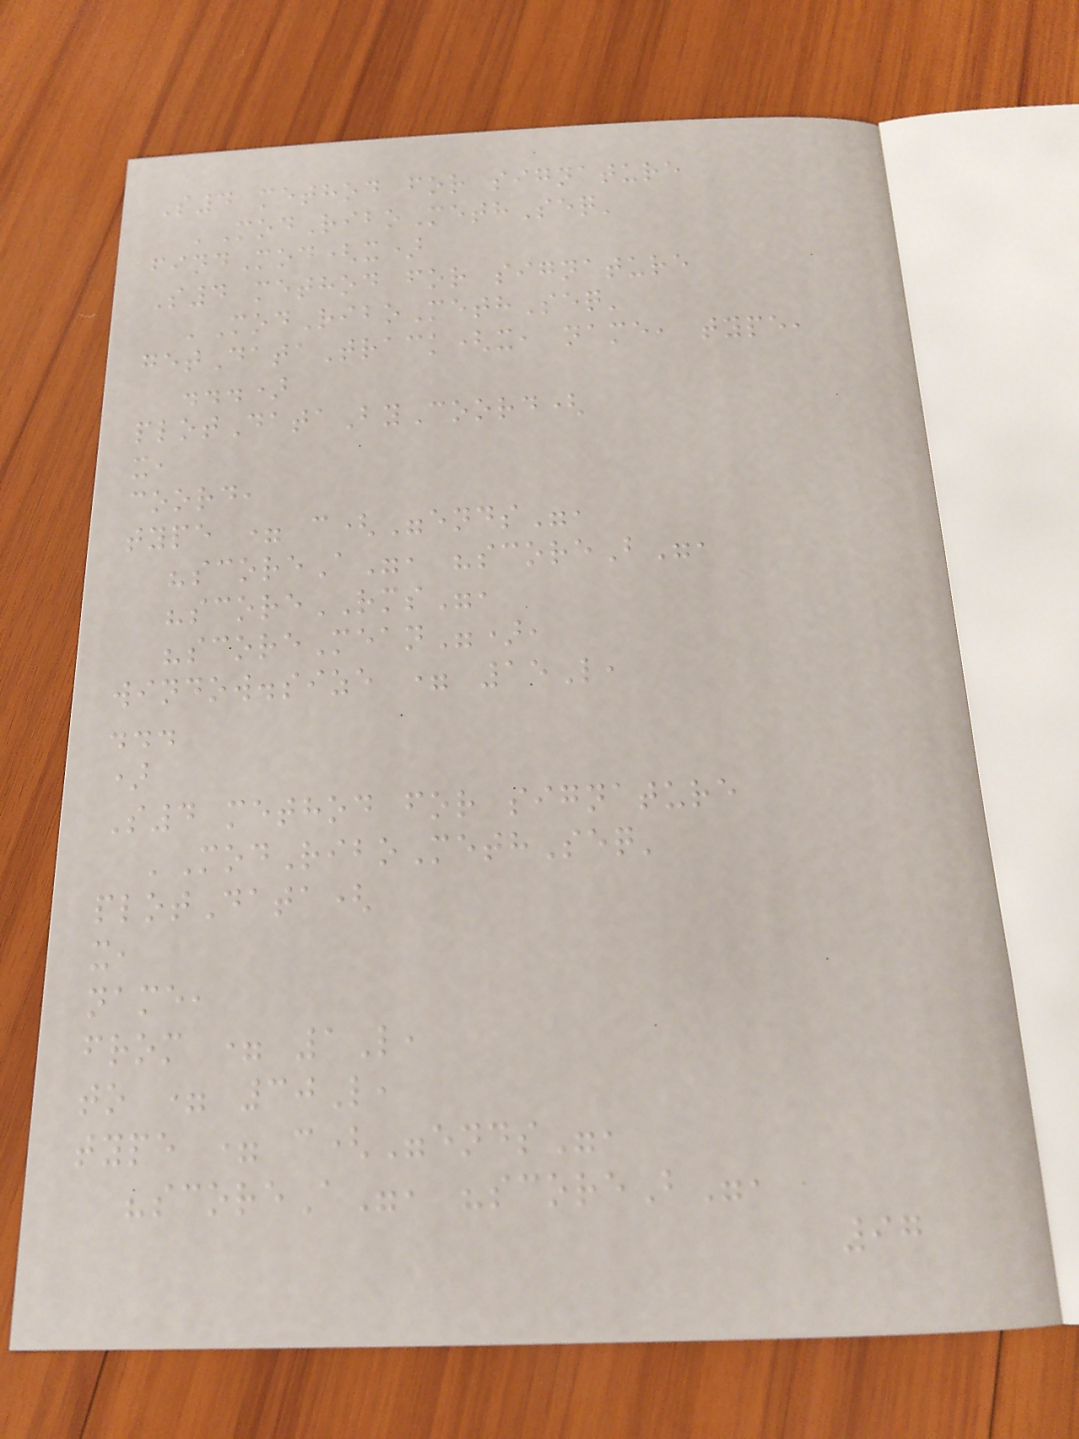S4 method for signature
'ModRiboMethSeq'
findMod(x)
S4 method for signature
'ModRiboMethSeq'
getDataTrack(x, name, type,
...)
plotDataByCoord(
x,
coord,
type = c("ends",
"scoreA", "scoreB",
"scoreRMS",
"scoreMean"),
window.size = 15L,
...
)
S4 method for signature
'ModRiboMethSeq'
plotData(
x,
name,
from = 1L,
to = 30L,
type = c("ends",
"scoreA", "scoreB",
97
